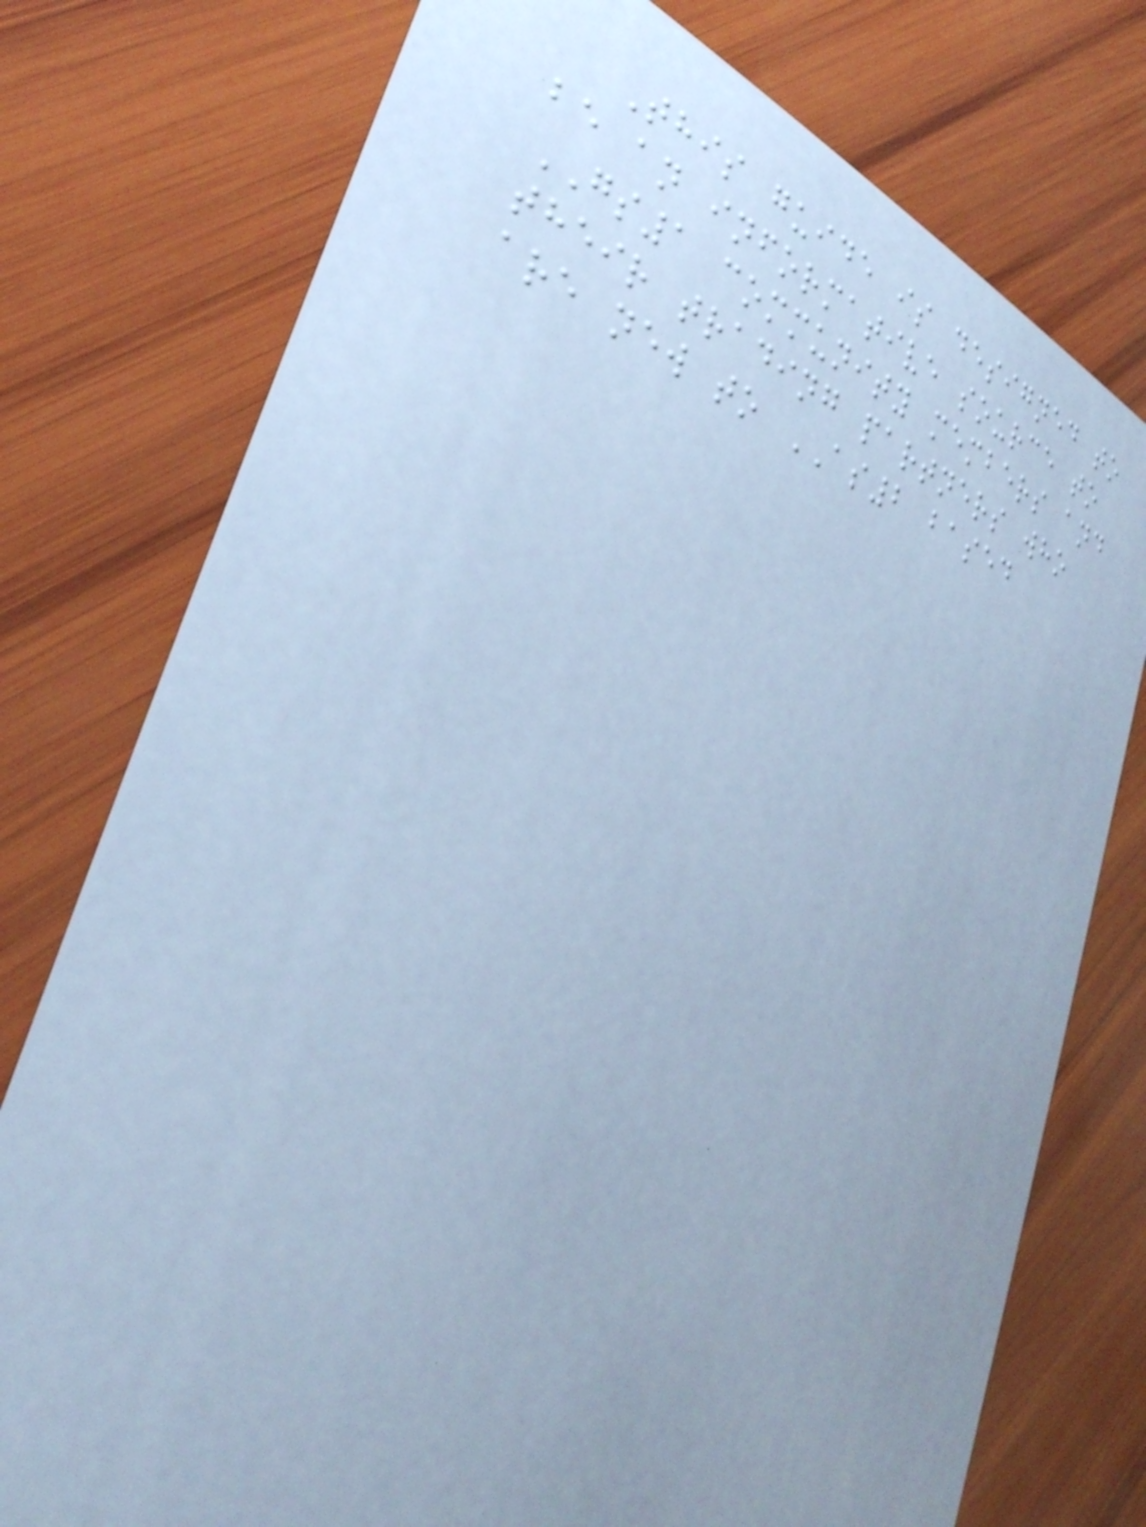This guide is designed to
be an informative source to
GS1 community members and
their trading partners who
are new to AS2 based
